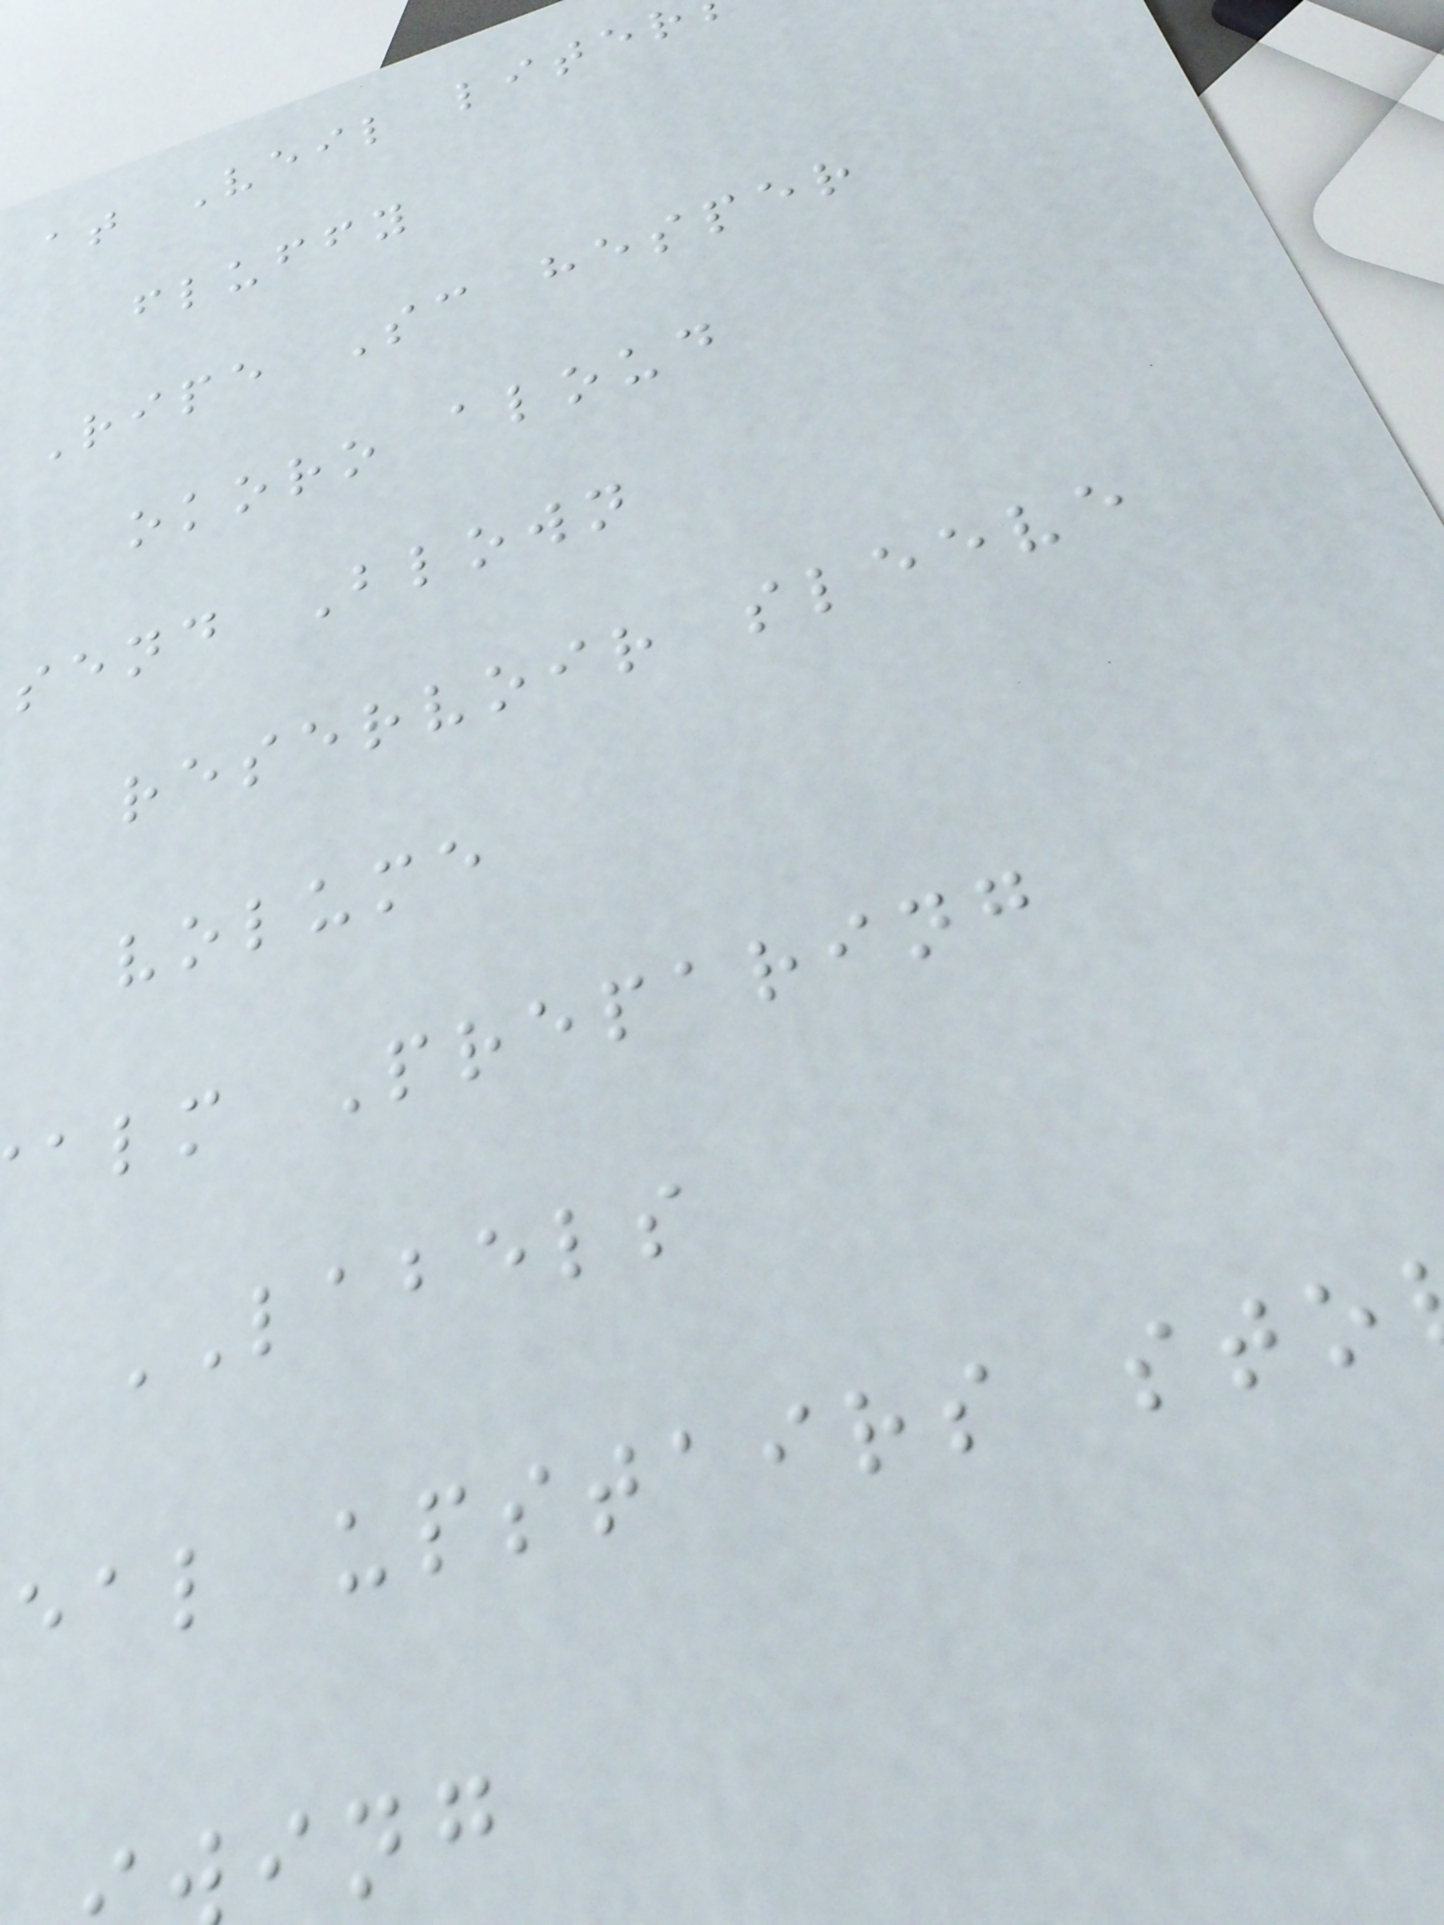at Veil liter
fluffy
Ripe Sc hesper
okoro aloud
send Blown
reservoir sleeve
volume
alm Preparing
LABELS
eal upstairs sto
